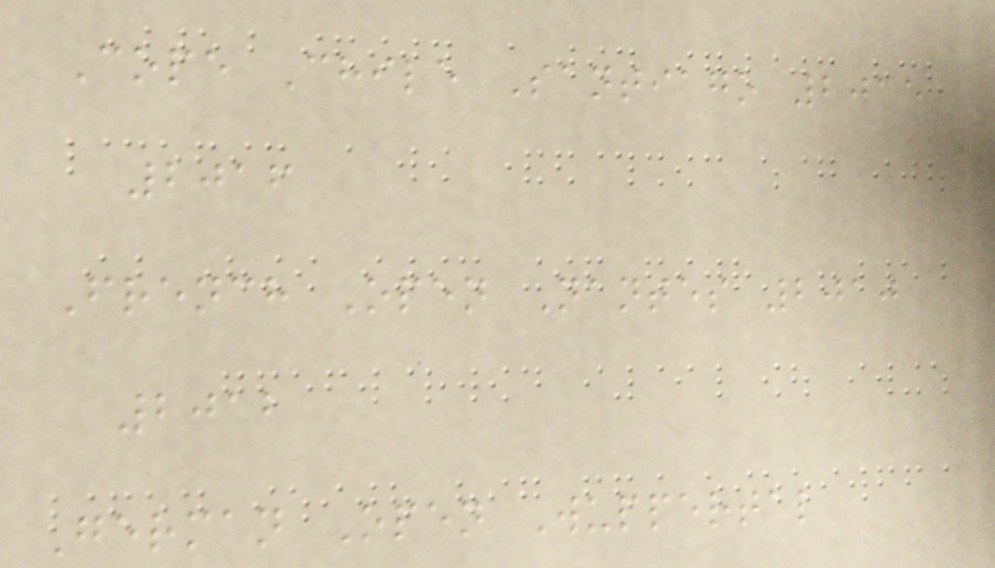Cope Chile Santiago 2015
2016
French Open Nantes 2010
2012
German Open Wuppertal
